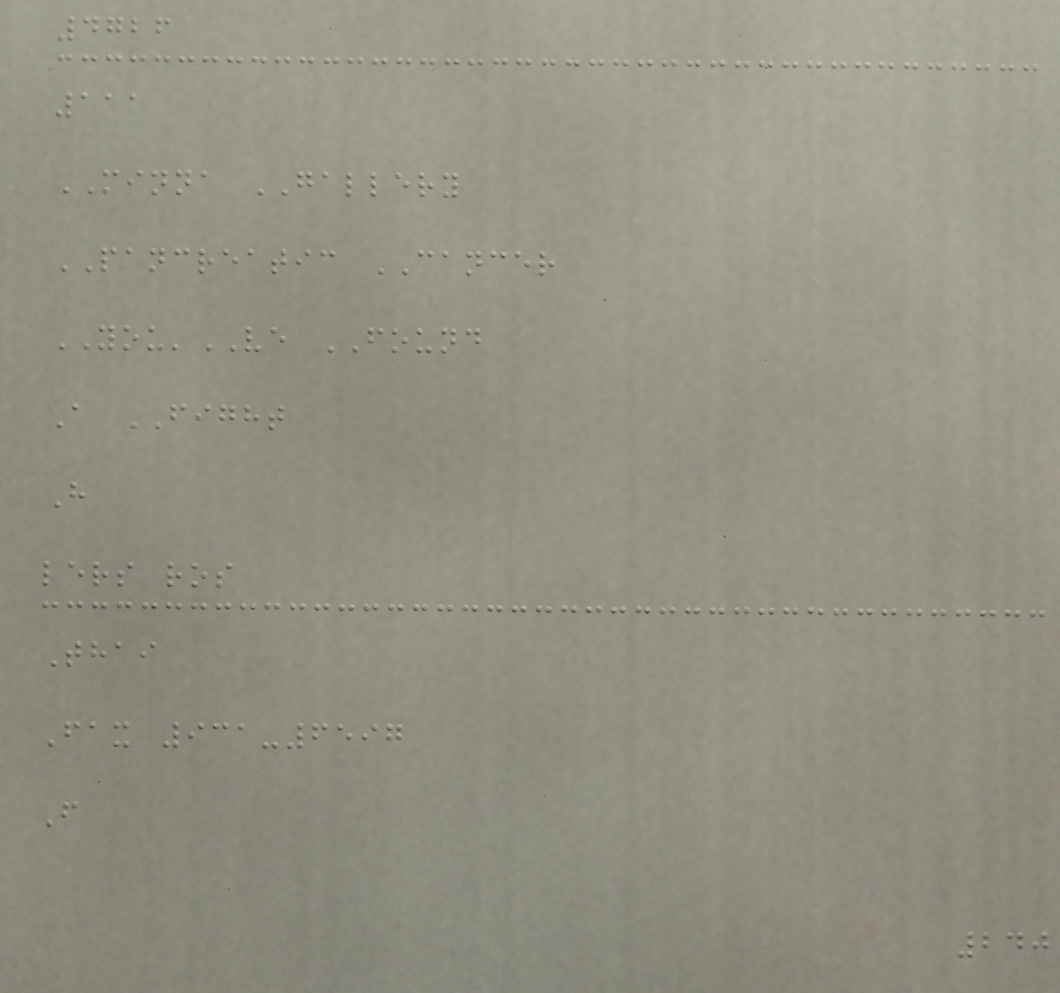4726
111
MINNA GALLERY
PANCREATIC CANCER
YOU'VE FOUND
A FIGHT
H
lers ros
Thai
Fax 931-6597
F
240
